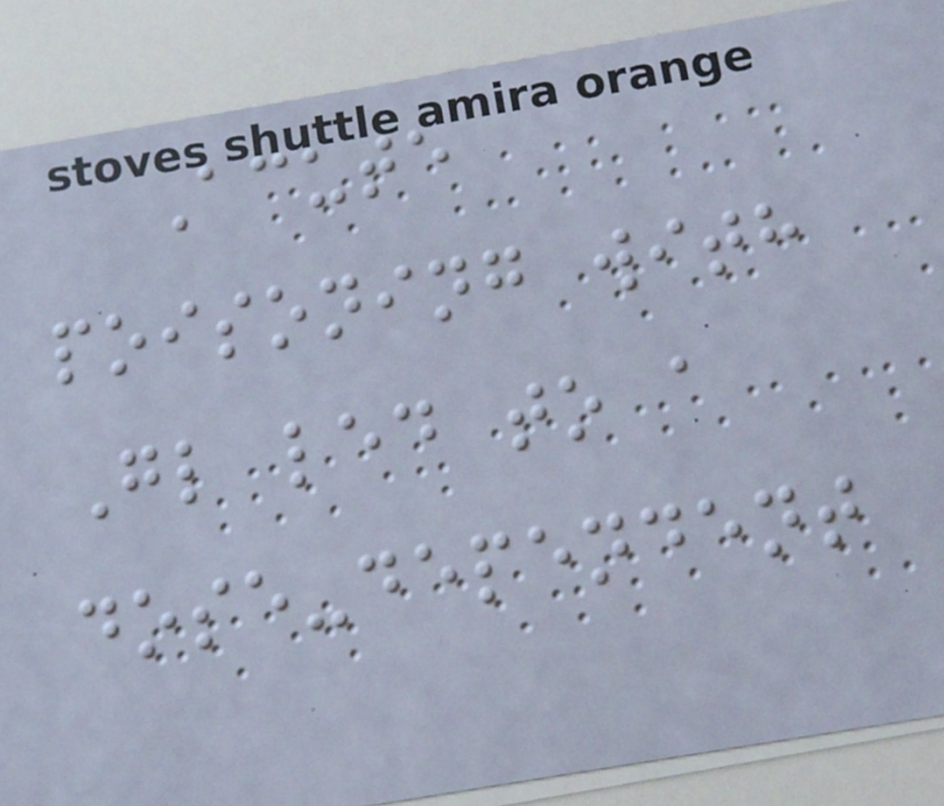Acute
poisoning with
Gl led to a
dose-dependent
